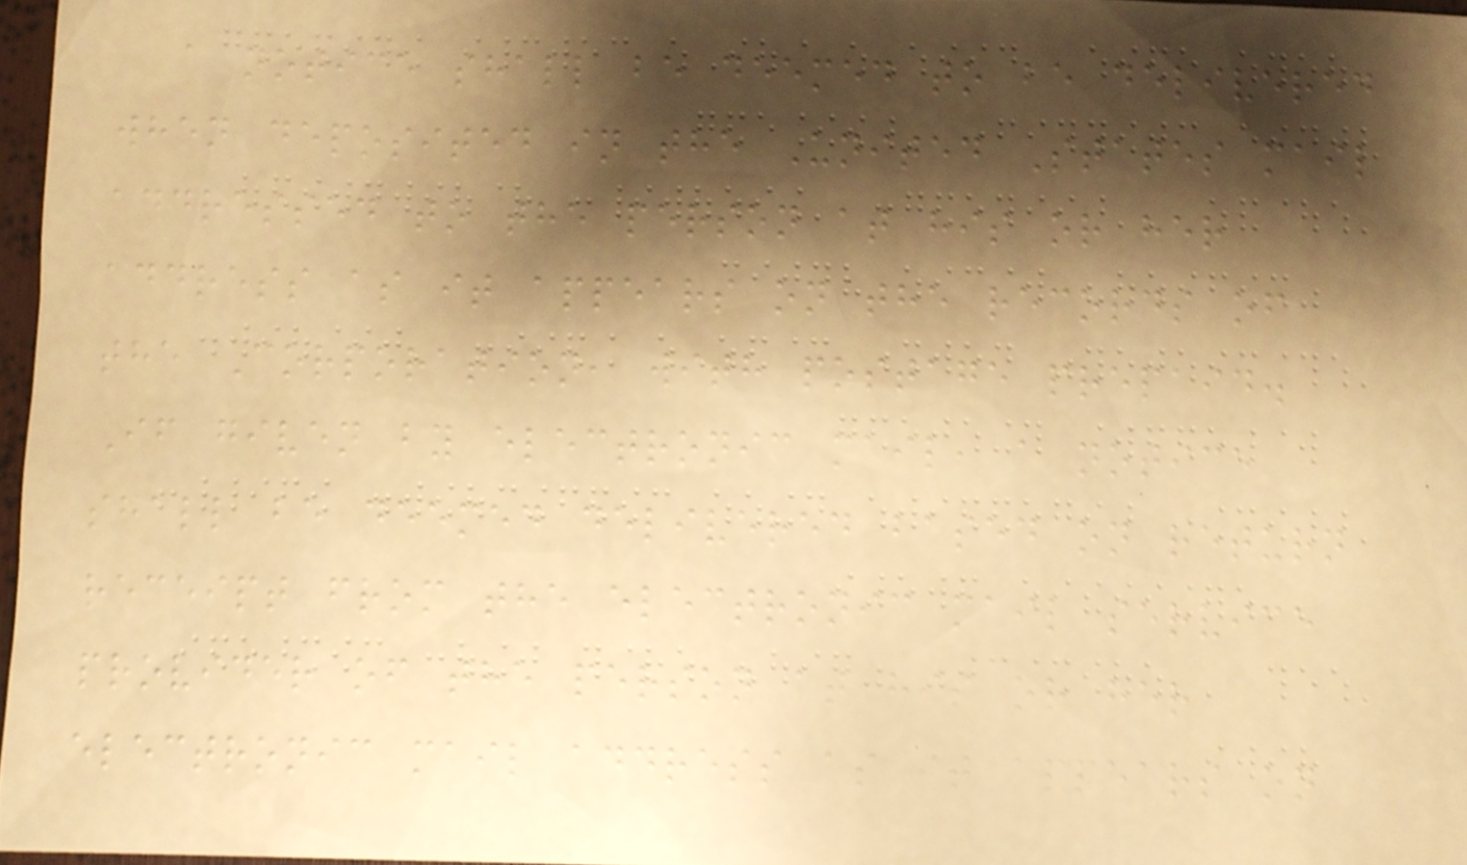a notice shall be deemed to be delivered
when deposited in the United States mail
addressed to the person at his or her
address as it appears on the records of
the Corporation, with postage prepaid.
If given by electronic mail, a notice
shall be deemed delivered based on return
receipt from the electronic mail service
provider of the person at his or her
electronic mail address as it appears on
